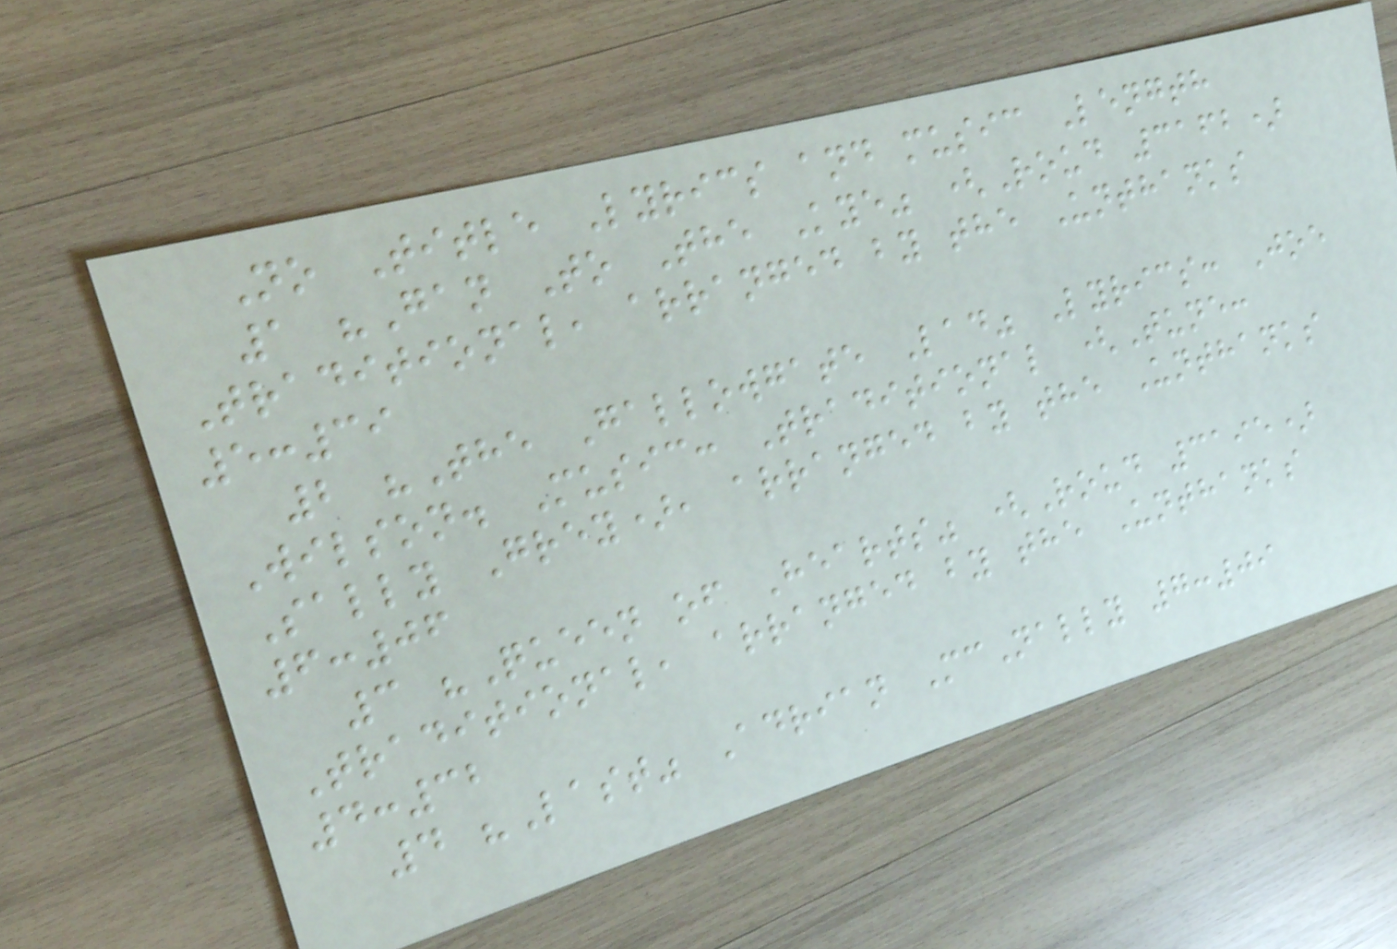No Title Lyrics and music Length
1 "Gan To The Kye" (Roud 3162)
Traditional, arranged by the Unthanks
5:39
2 "The Gallowgate Lad" Lyrics: Joe
Wilson. Music: Traditional (Tune:
Sally Grey), arranged by the Unthanks
6:06
3 "Queen of Hearts" (Roud 3195)
Traditional, arranged by the Unthanks
4:32
4 "Last" Adrian McNally 7:09
